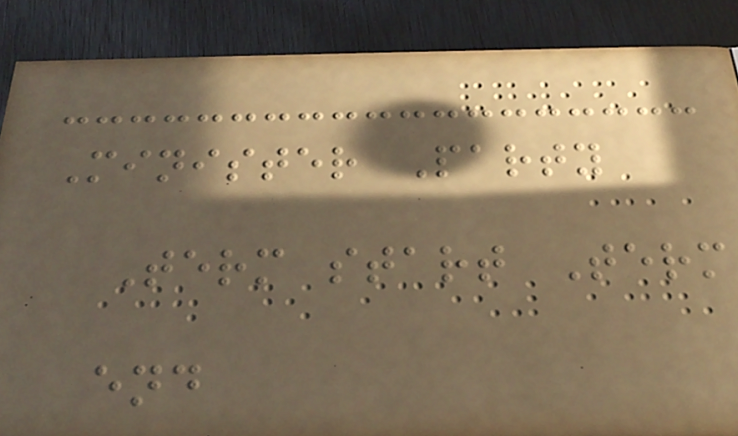Minister Party
Term start Term
end
